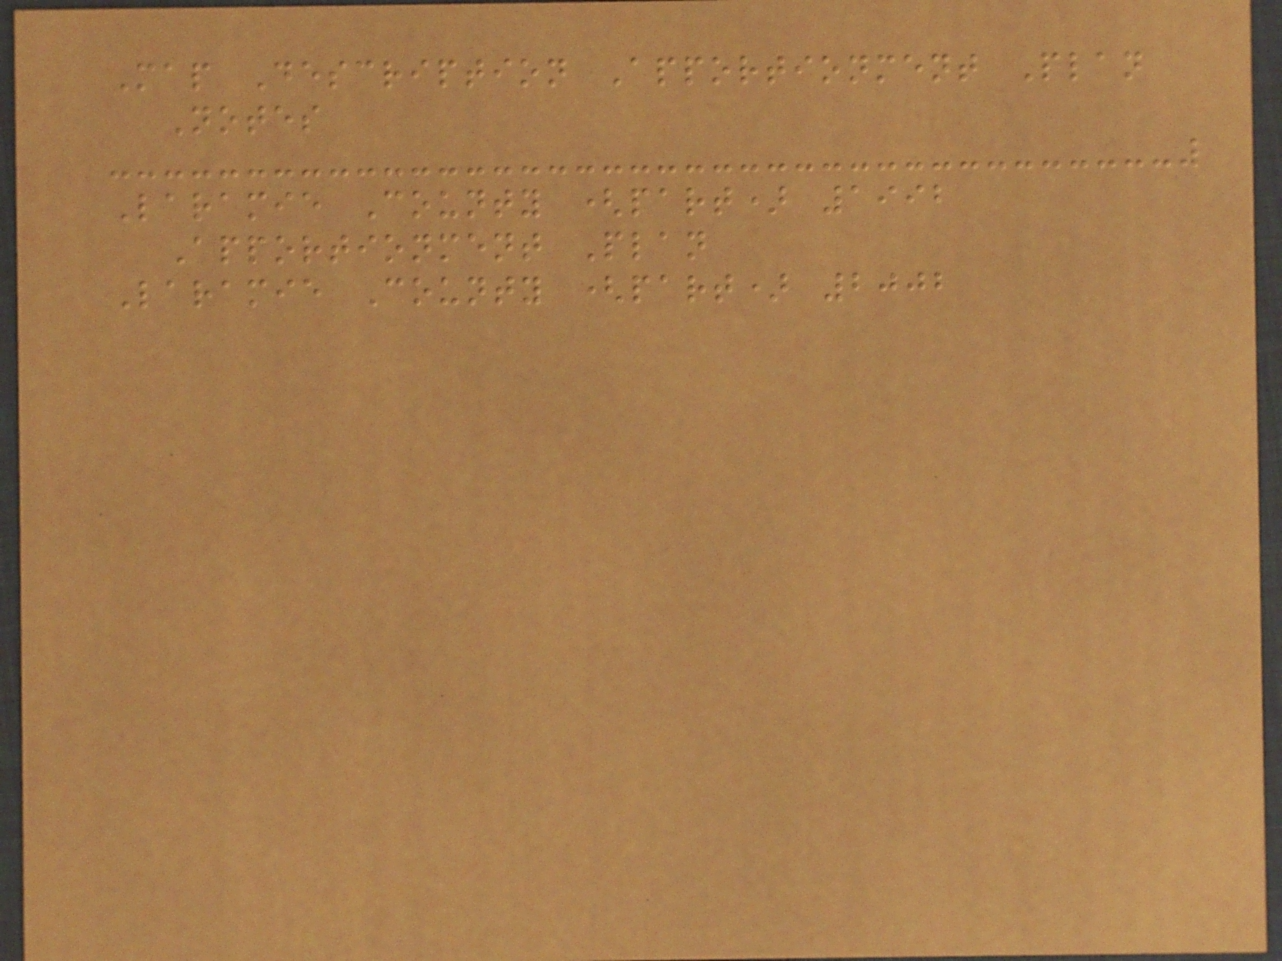Map Description Apportionment Plan
Notes
Laramie County (part) 1992
Apportionment Plan
Laramie County (part) 2002
